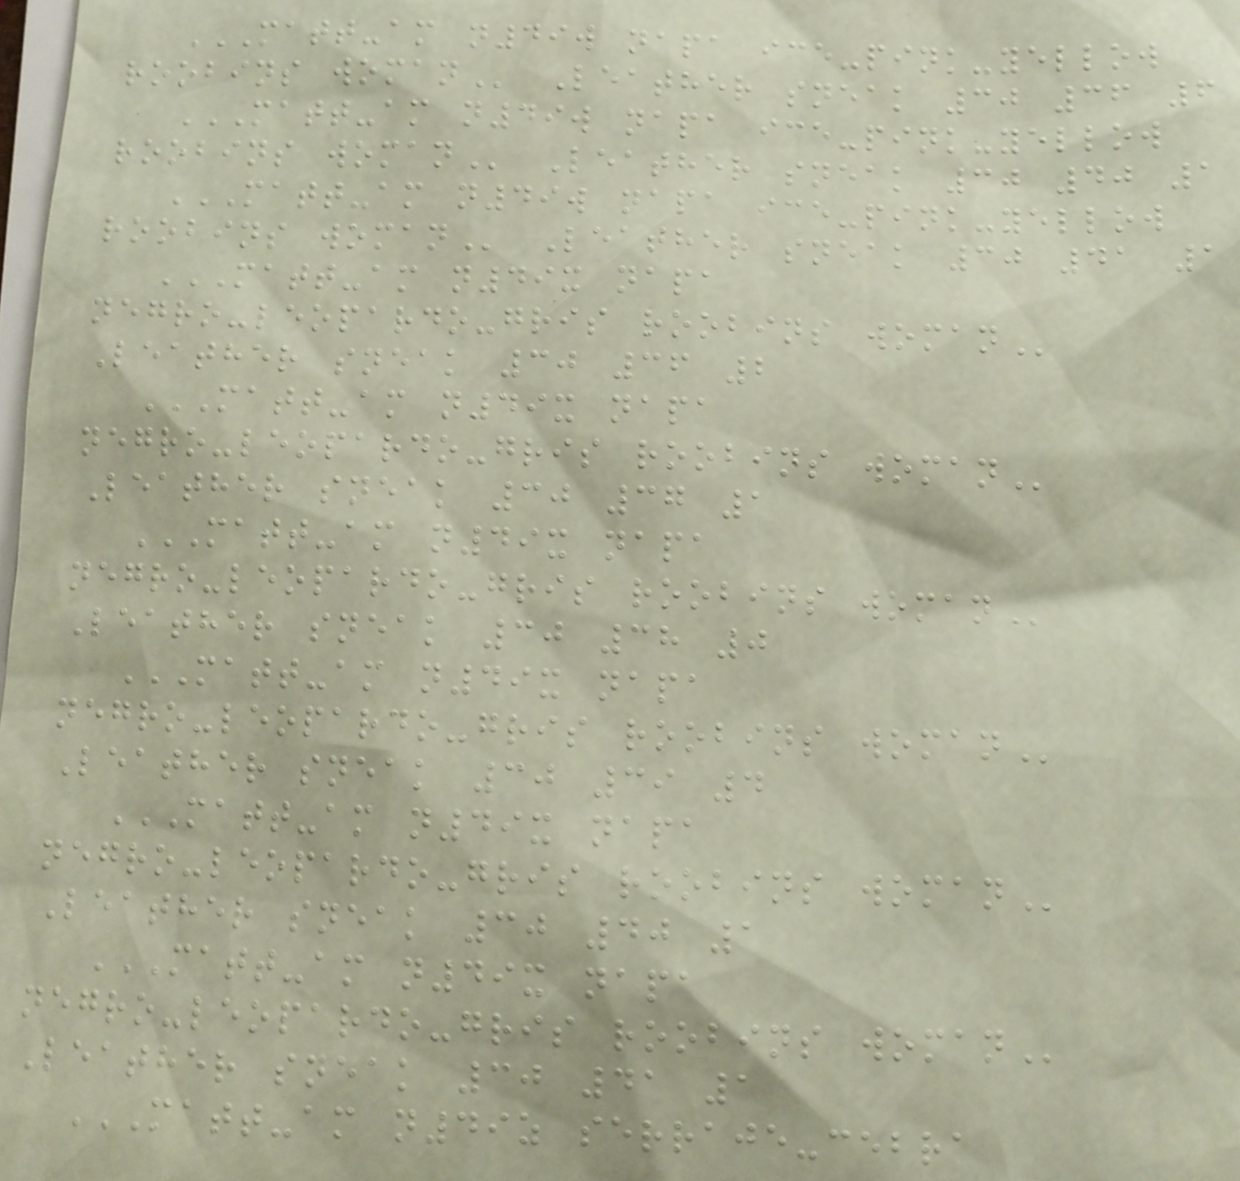MATT-AM N49W NAPA ICE-PINK-YELLOW
ROOBINS WOMAN Leather sneak 30 36 6
MATT-AM N49W NAPA ICE-PINK-YELLOW
ROOBINS WOMAN Leather sneak 30 40 1
MATT-AM N49W NAPA ICE-PINK-YELLOW
ROOBINS WOMAN Leather sneak 30 41 1
MATT-AM N49X NAPA
NEGRO-LEOPARDO-GRIS ROOBINS WOMAN
Leather sneak 30 36 2
MATT-AM N49X NAPA
NEGRO-LEOPARDO-GRIS ROOBINS WOMAN
Leather sneak 30 37 1
MATT-AM N49X NAPA
NEGRO-LEOPARDO-GRIS ROOBINS WOMAN
Leather sneak 30 38 0
MATT-AM N49X NAPA
NEGRO-LEOPARDO-GRIS ROOBINS WOMAN
Leather sneak 30 39 4
MATT-AM N49X NAPA
NEGRO-LEOPARDO-GRIS ROOBINS WOMAN
Leather sneak 30 40 1
MATT-AM N49X NAPA
NEGRO-LEOPARDO-GRIS ROOBINS WOMAN
Leather sneak 30 41 1
MATT-AM N49Z SERRAJE-CEBRA
